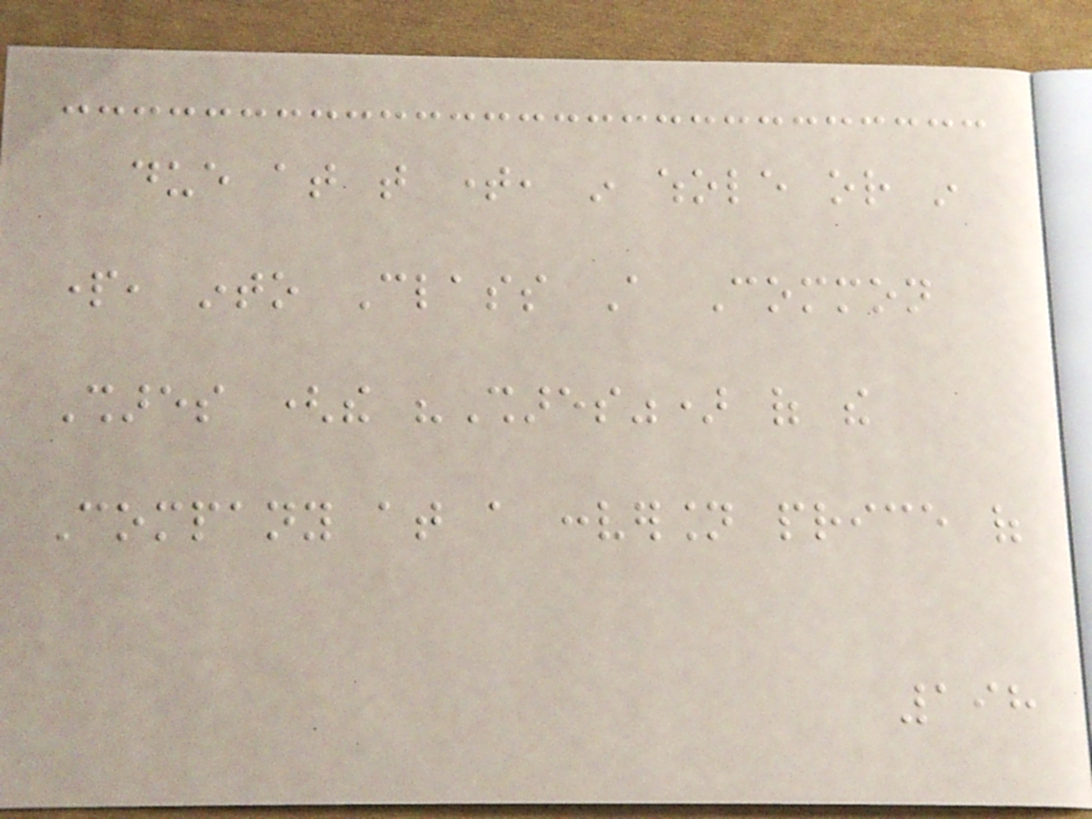due at that time, in whole or in
part, into Class A Common
Shares (the "Shares") of the
Company at a conversion price of
198
